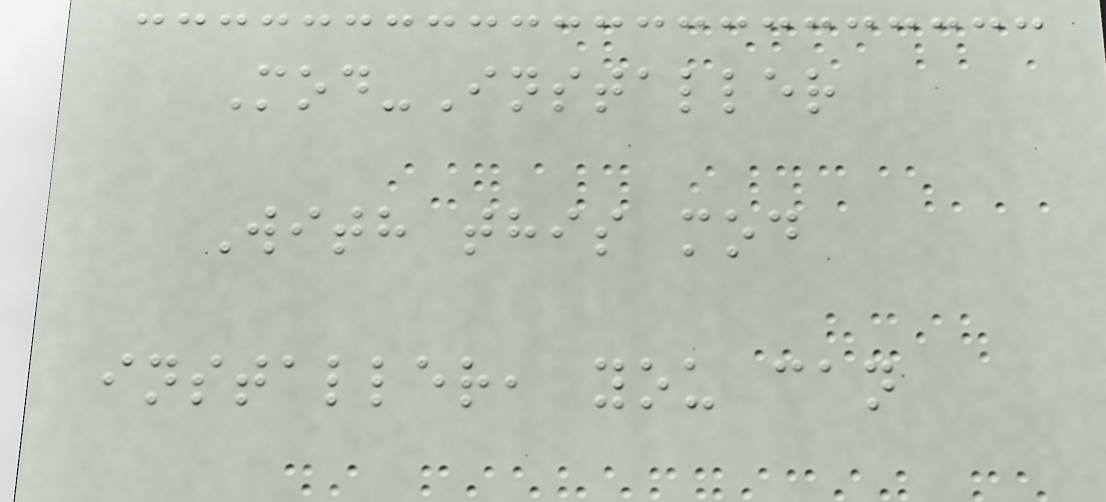Mod-Installer
With this mod
installer, you can
